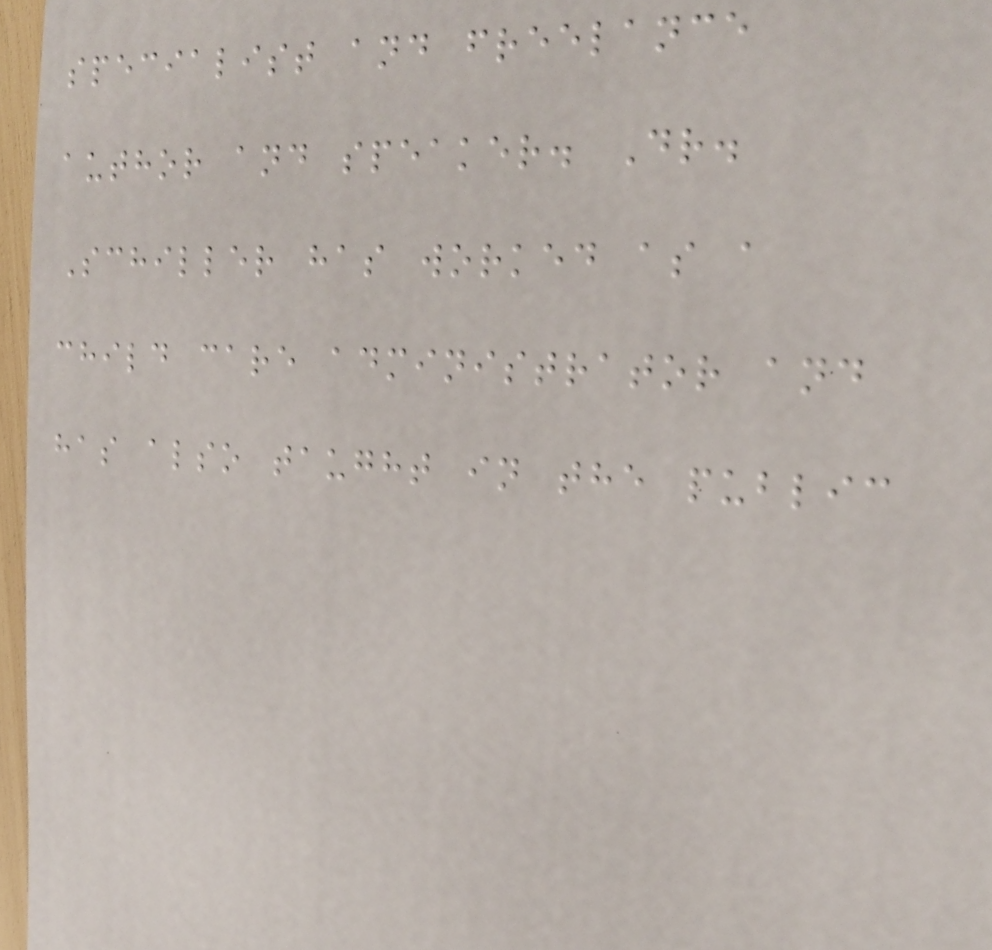specialist and freelance
author and speaker. Dr.
Schiller has worked as a
child care administrator and
has also taught in the public
